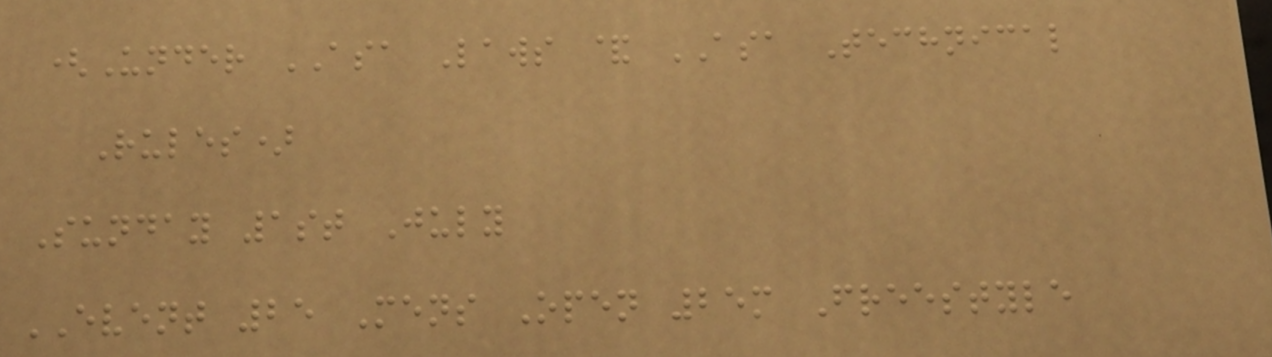(Under ASA Laws & ASA Technical
Rules)
Sunday 1st July
EVENT 25 Mens Open 25m Freestyle
